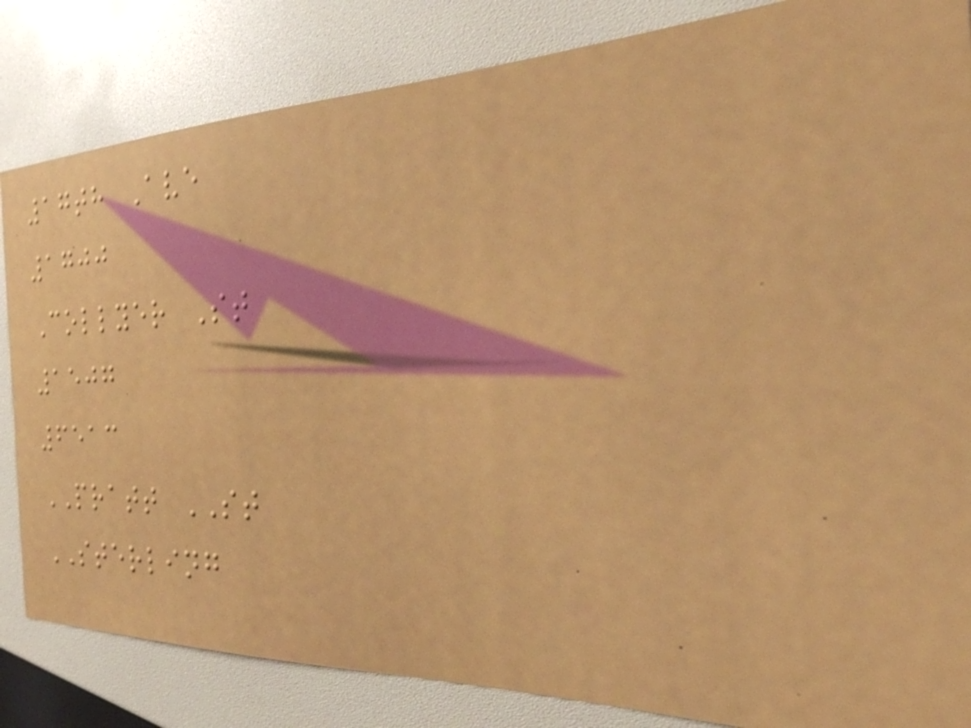17th Ave
1700
Collyer St
1507
6513
PRATT ST
STERLING
